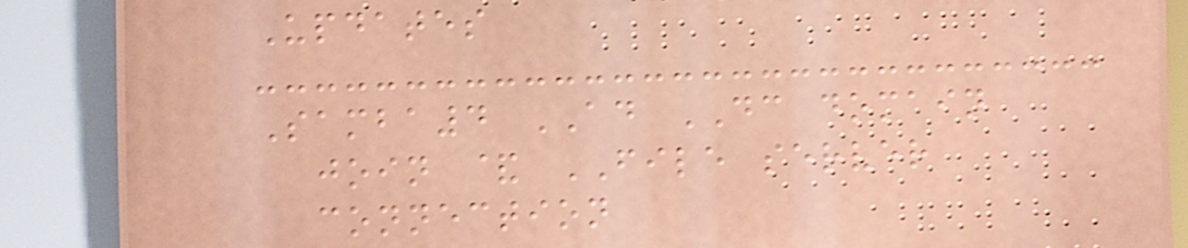Updates
Samba4 AD DC domain
join & FILE server
connection
